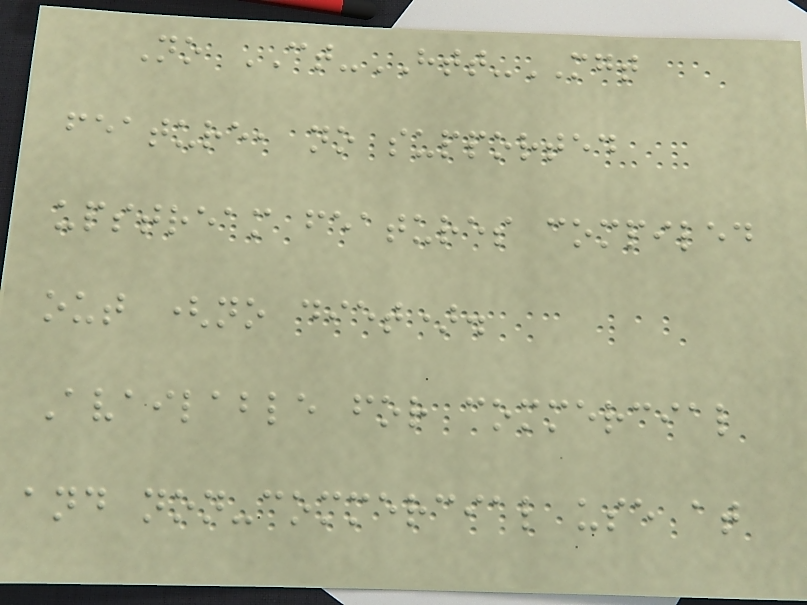No CT-HTT-MGT
feature, no supported
upstream features compiled
out (no diet).
Available for commercial
and non-commercial use at
